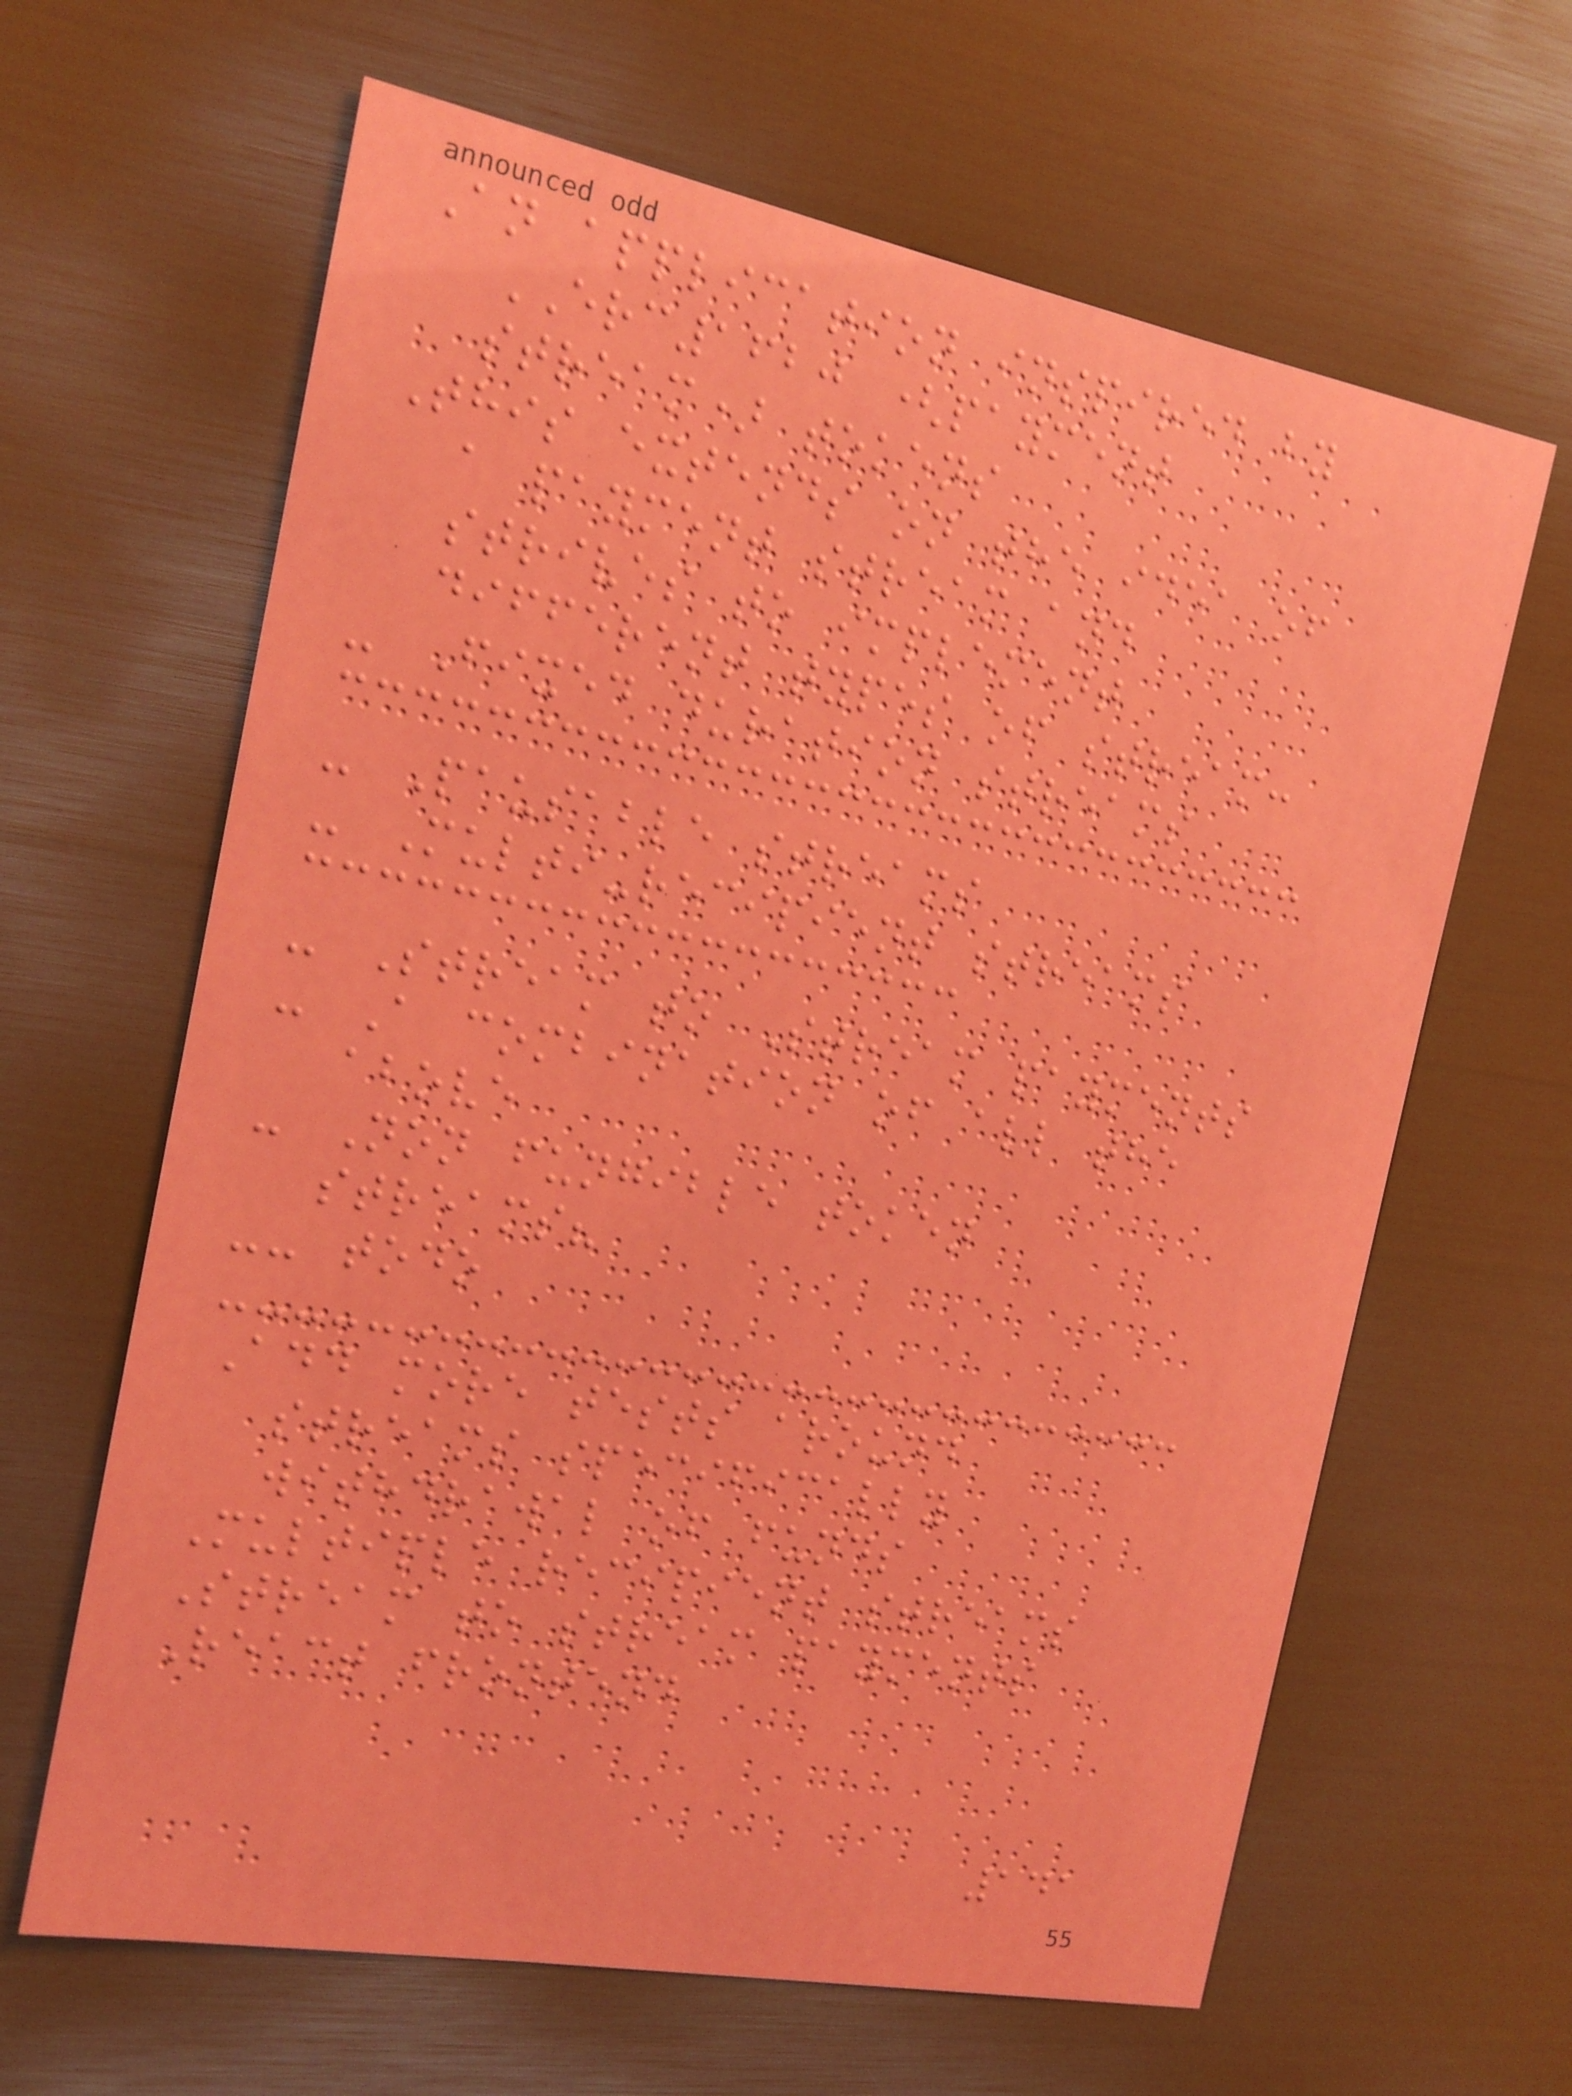An application inspired by
ERC1620 (payment
stream) tokens
This extends on the idea of
a payment stream and
strives to implement
different types of stream:
- Fixed duration streams
- Pausable streams
- Multi-recipient streams
- Stream to Stream payments
- A combination of all the
above
- Non fungible token
streams?
-- todo
Add more tests around
streams specifically
withdrawal of funds
Multiple recipient streams
Stream to stream payments
React frontend
141
